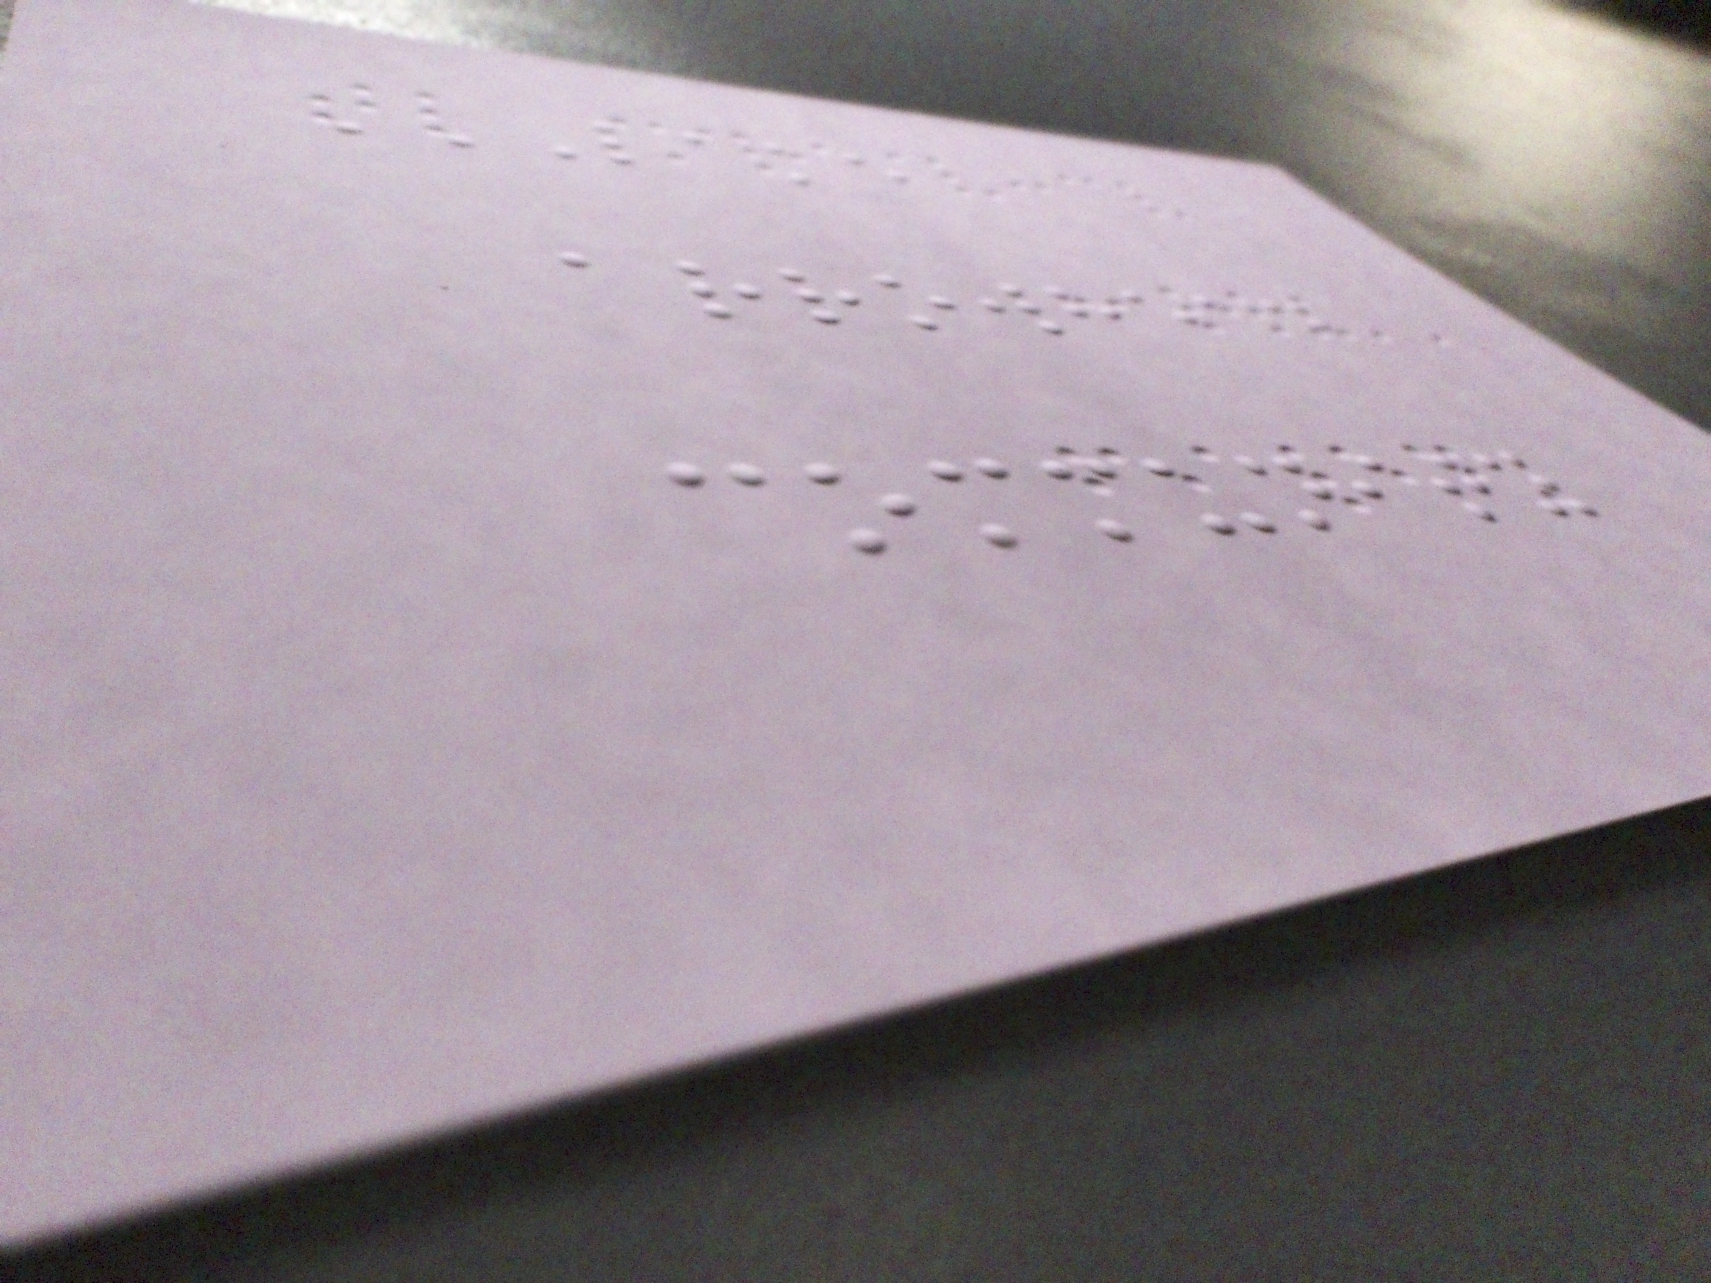LAKE
ARROWHEAD
COMMUNITY
